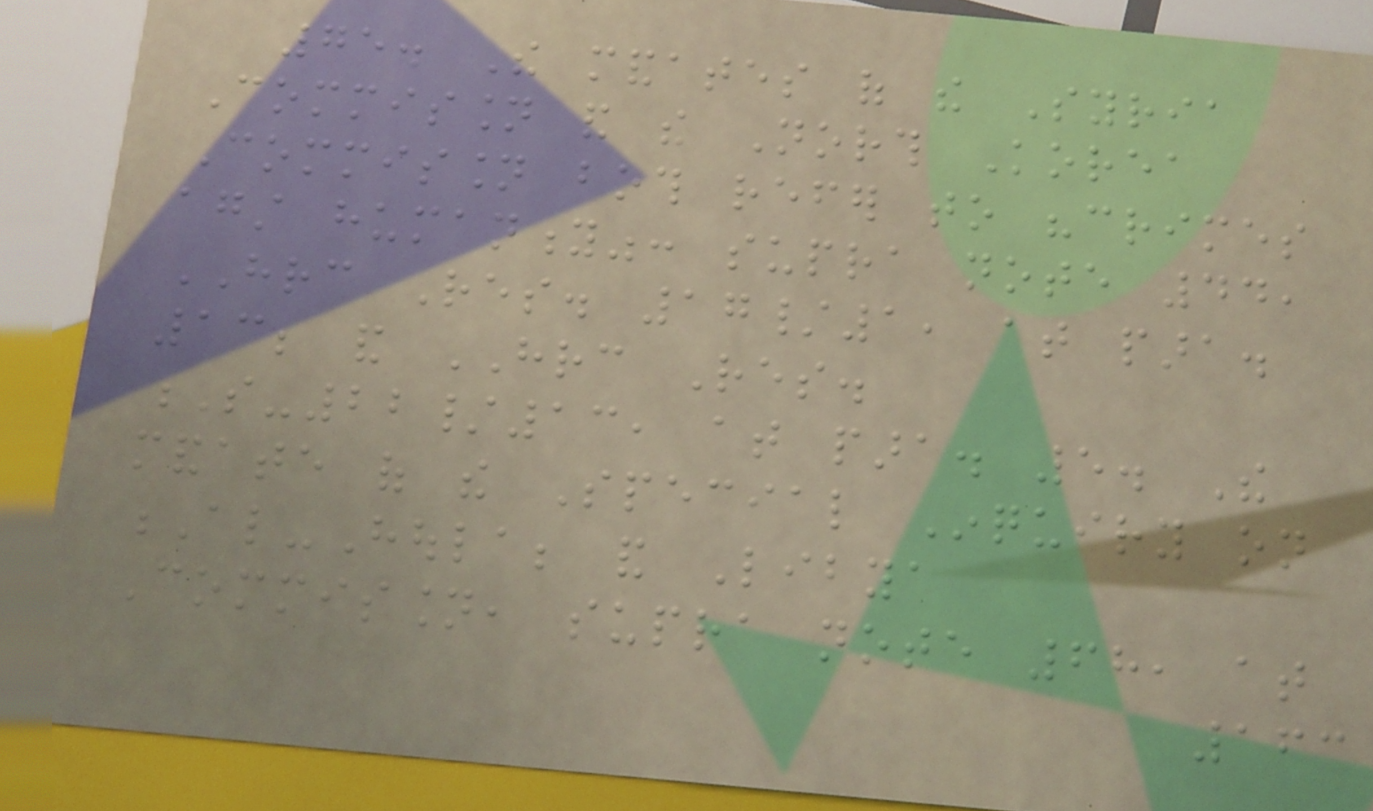75. The mandates of the Syria
Commission and the North Korea
Commission both refer to "crimes
against humanity": supra note 44,
HRC Res. 17/1, at para.
13; and HRC Res.
S-22/13, at para. 5. The
mandate of the Special Inquiry on
Al-Houla; and Libya
Commission, supra note 68, at
163
